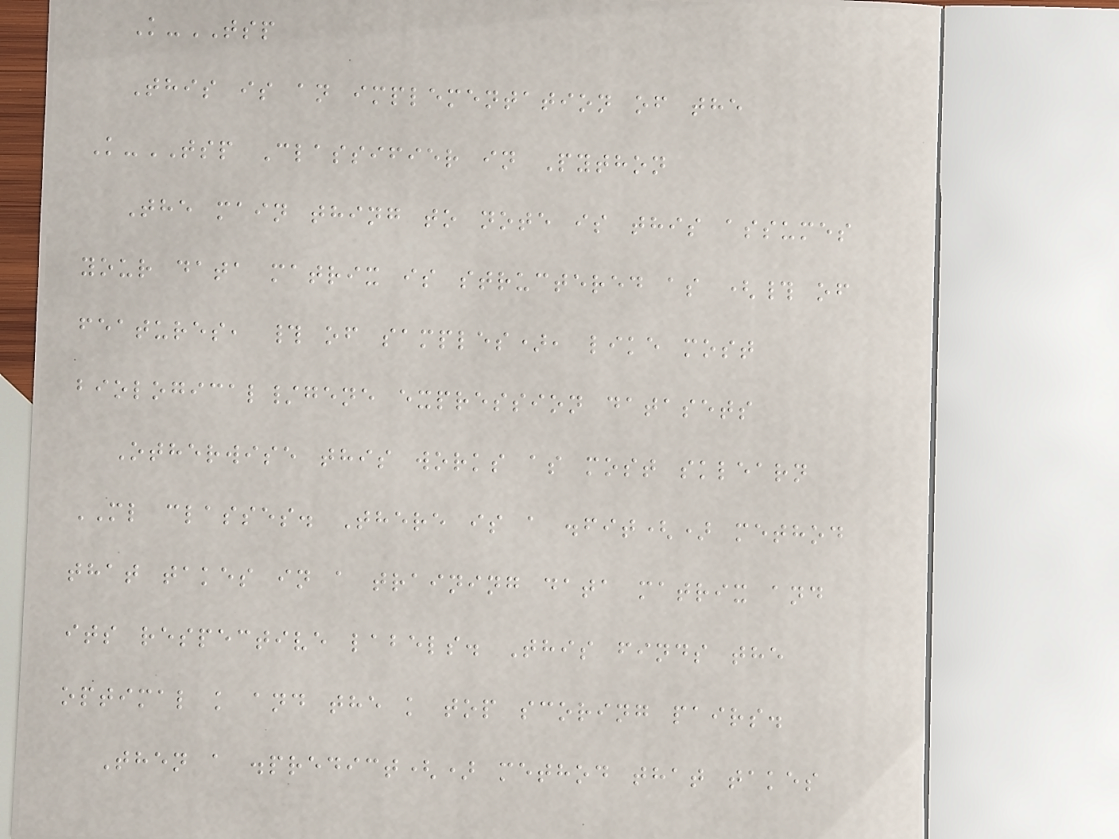K-TSP
This is an implementation of the
K-TSP Classifier in Python
The main thing to note is this assumes
your data matrix is structered as (# of
features, # of samples), like most
biological/gene expression datasets
Otherwise this works as most sklearn
ML classes. There is a .fit() method
that takes in a training data matrix and
its respective labels. This finds the
optimal k and the k top scoring pairs.
Then a .predict() method that takes
